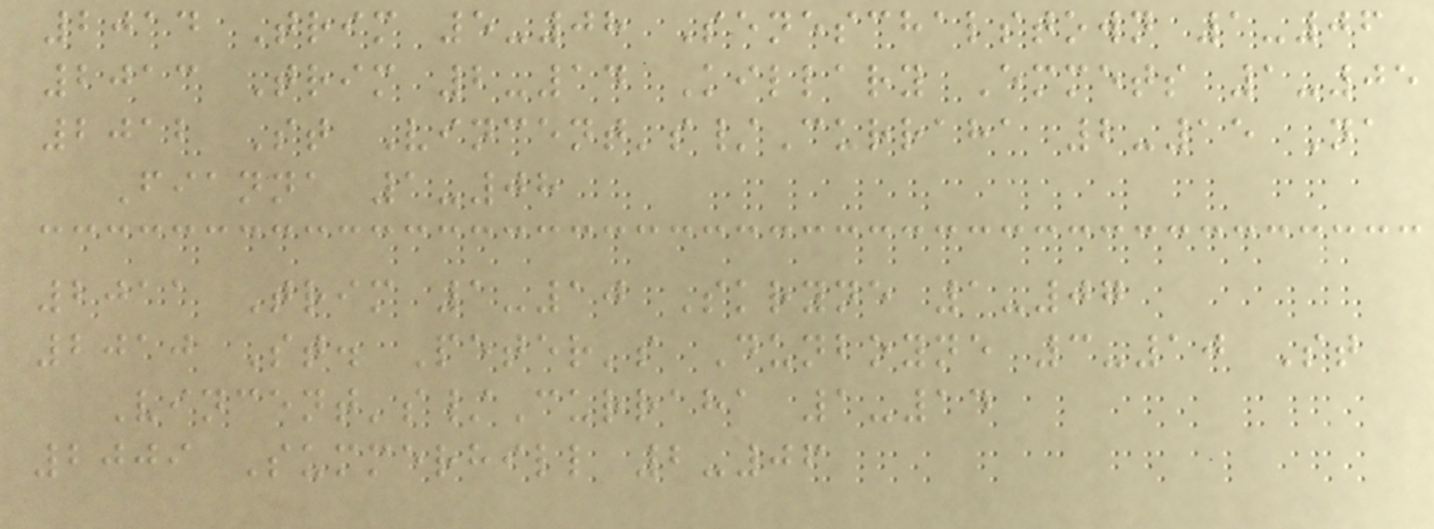2014 Trim 5-08 Seneschalstown 1-06
2013 Trim 2-14 Killary Emmets 1-05
2012 St Vincent's/Curraha 2-15 Na
Fianna 1-08
2011 Trim 1-10 Skryne 1-07
2010 St. Peter's Dunboyne 3-10 St
Vincent's/Curraha 1-14
2009 Summerhill 2-06
